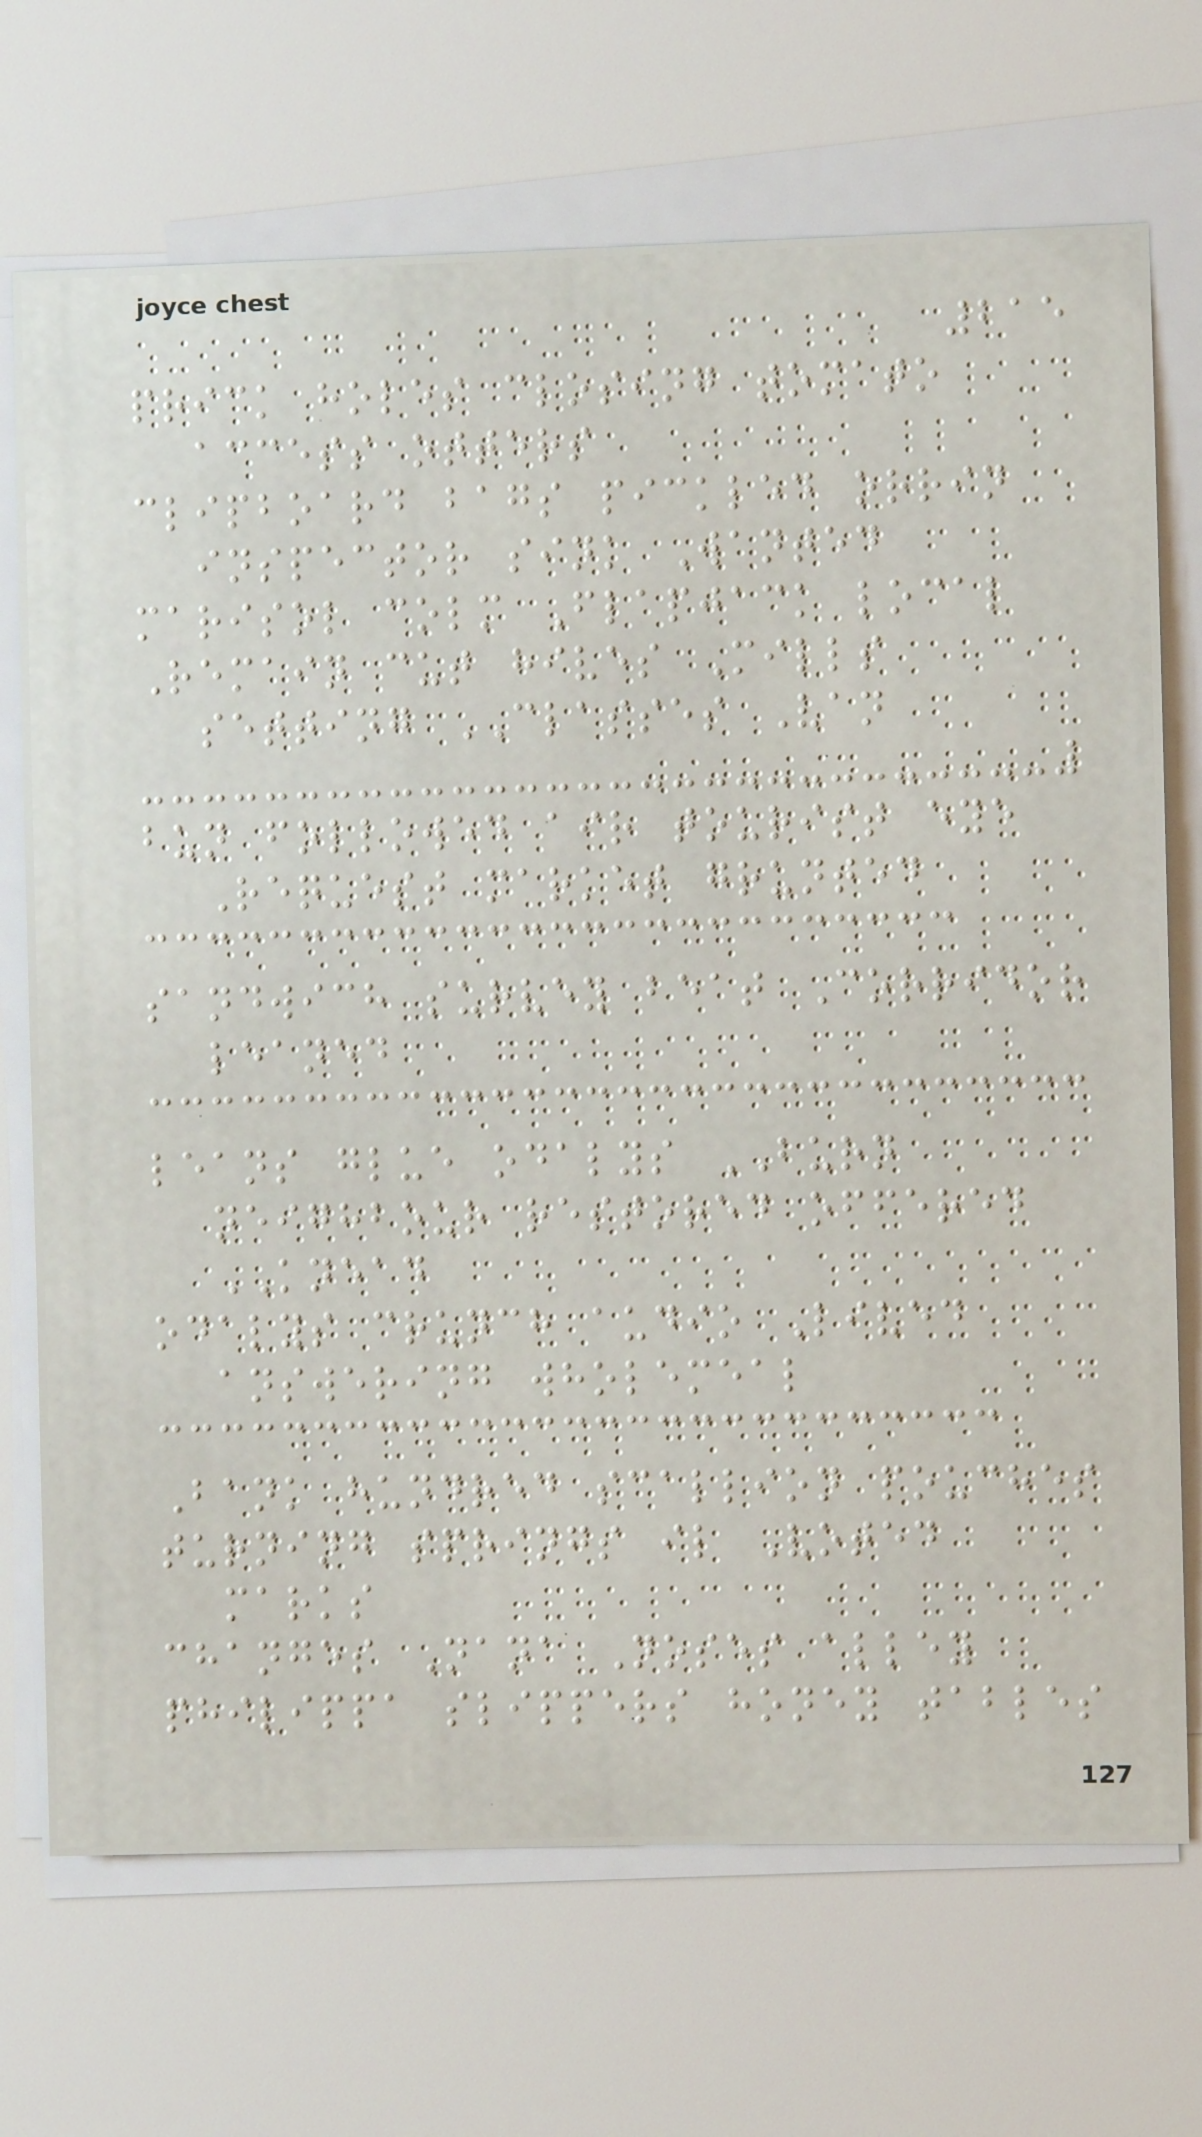215
prick holes closing tomato
access otters
clipboard bags pickled orrin
inspector sink Wanted
marisol colm Flapjack local
Remain cut hives Mills
setting CLASSES Van
bun followed air tourist eye
Request market grunted
sandwich survey beat Corridor
leaned
leans glue odalys BURN
neighbour restored offered
KNEAD
odalys crunch audio Lived
answering wholemeal
Bank hundred scallion pouches
turning springs il Voted
marks
changes Nana Noses alley
philippa slippers honey tables
